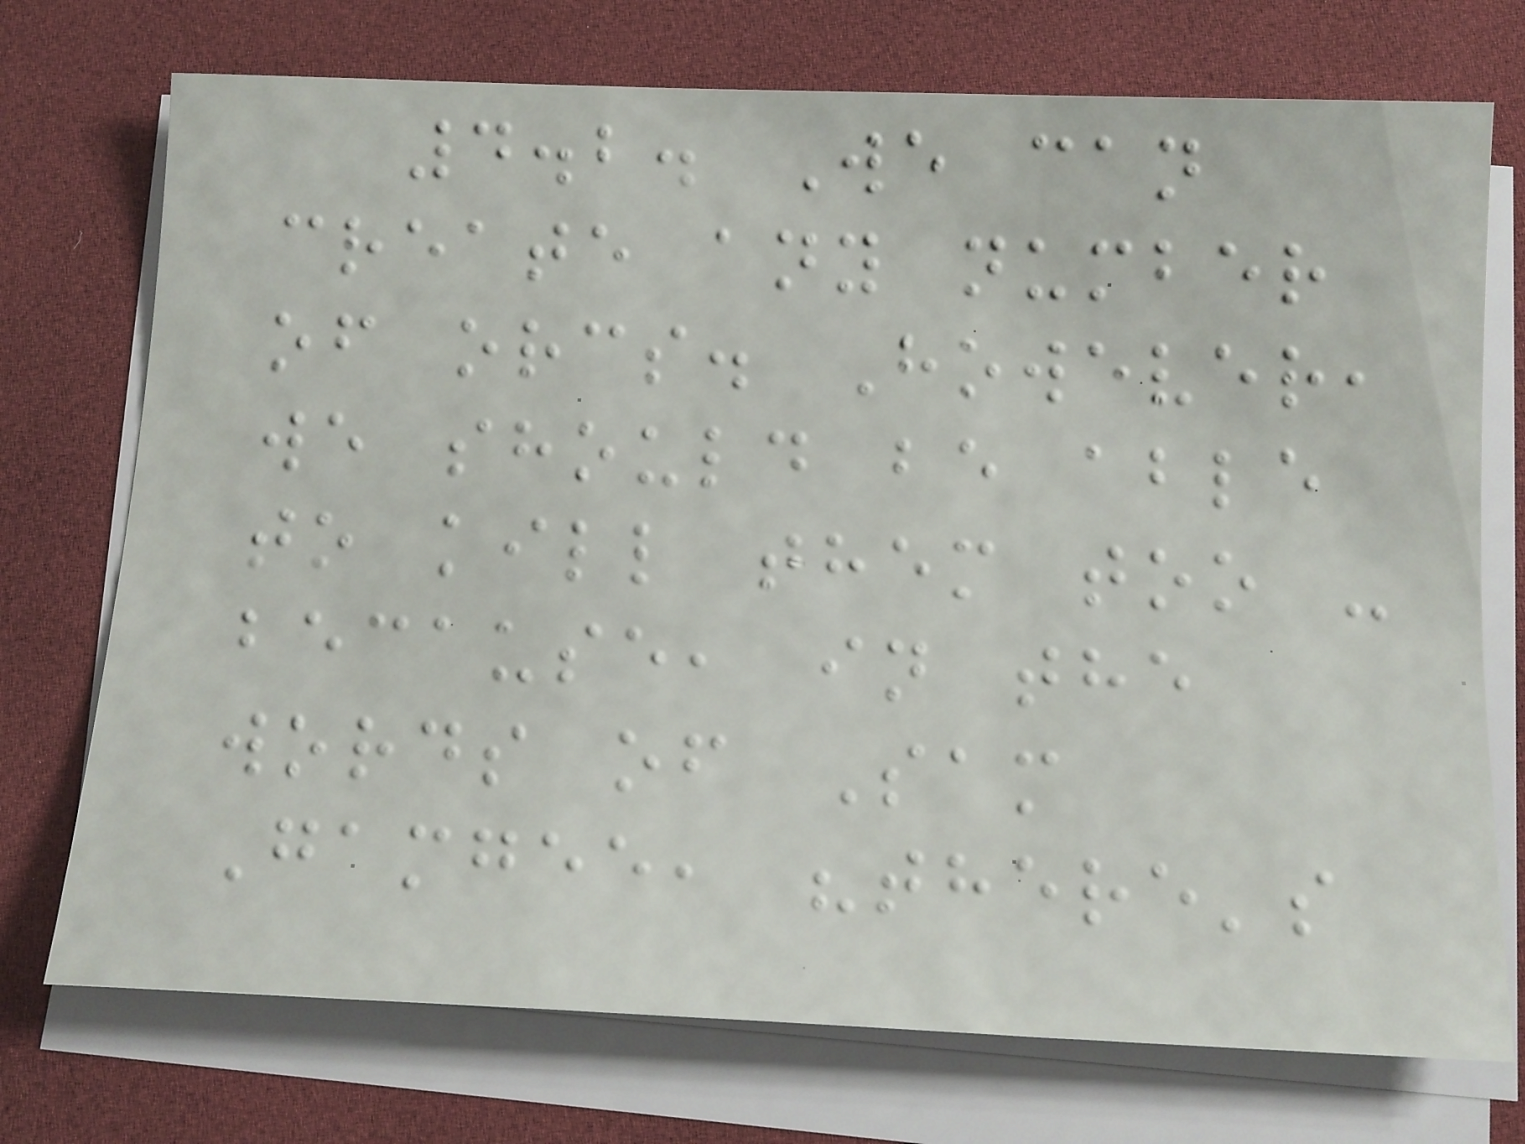4.2. We can
create any number
of orcs. However,
we should be able
to kill them too -
because, in the
words of Sam
Gamgee, "there's
